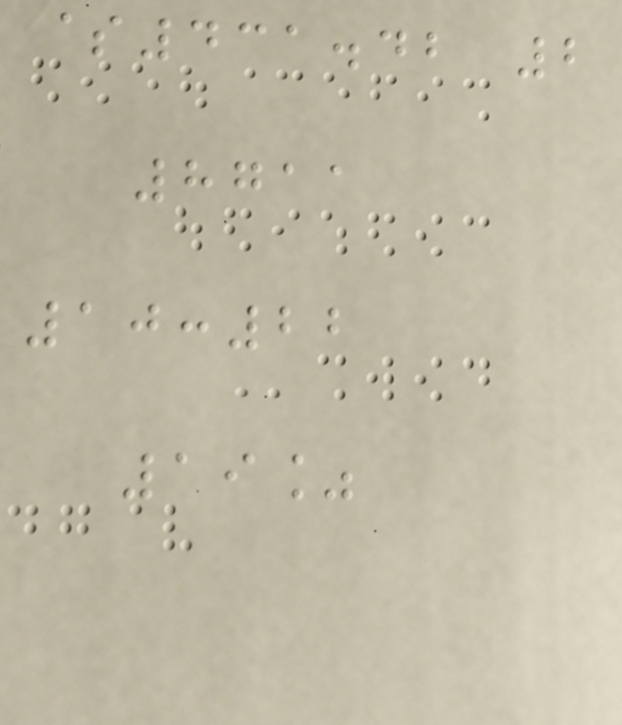$431.42 2
8711
10:22
19%
